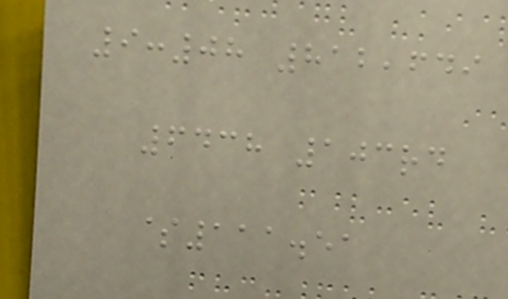9:08 812,649
6438 103rd
$111.51
